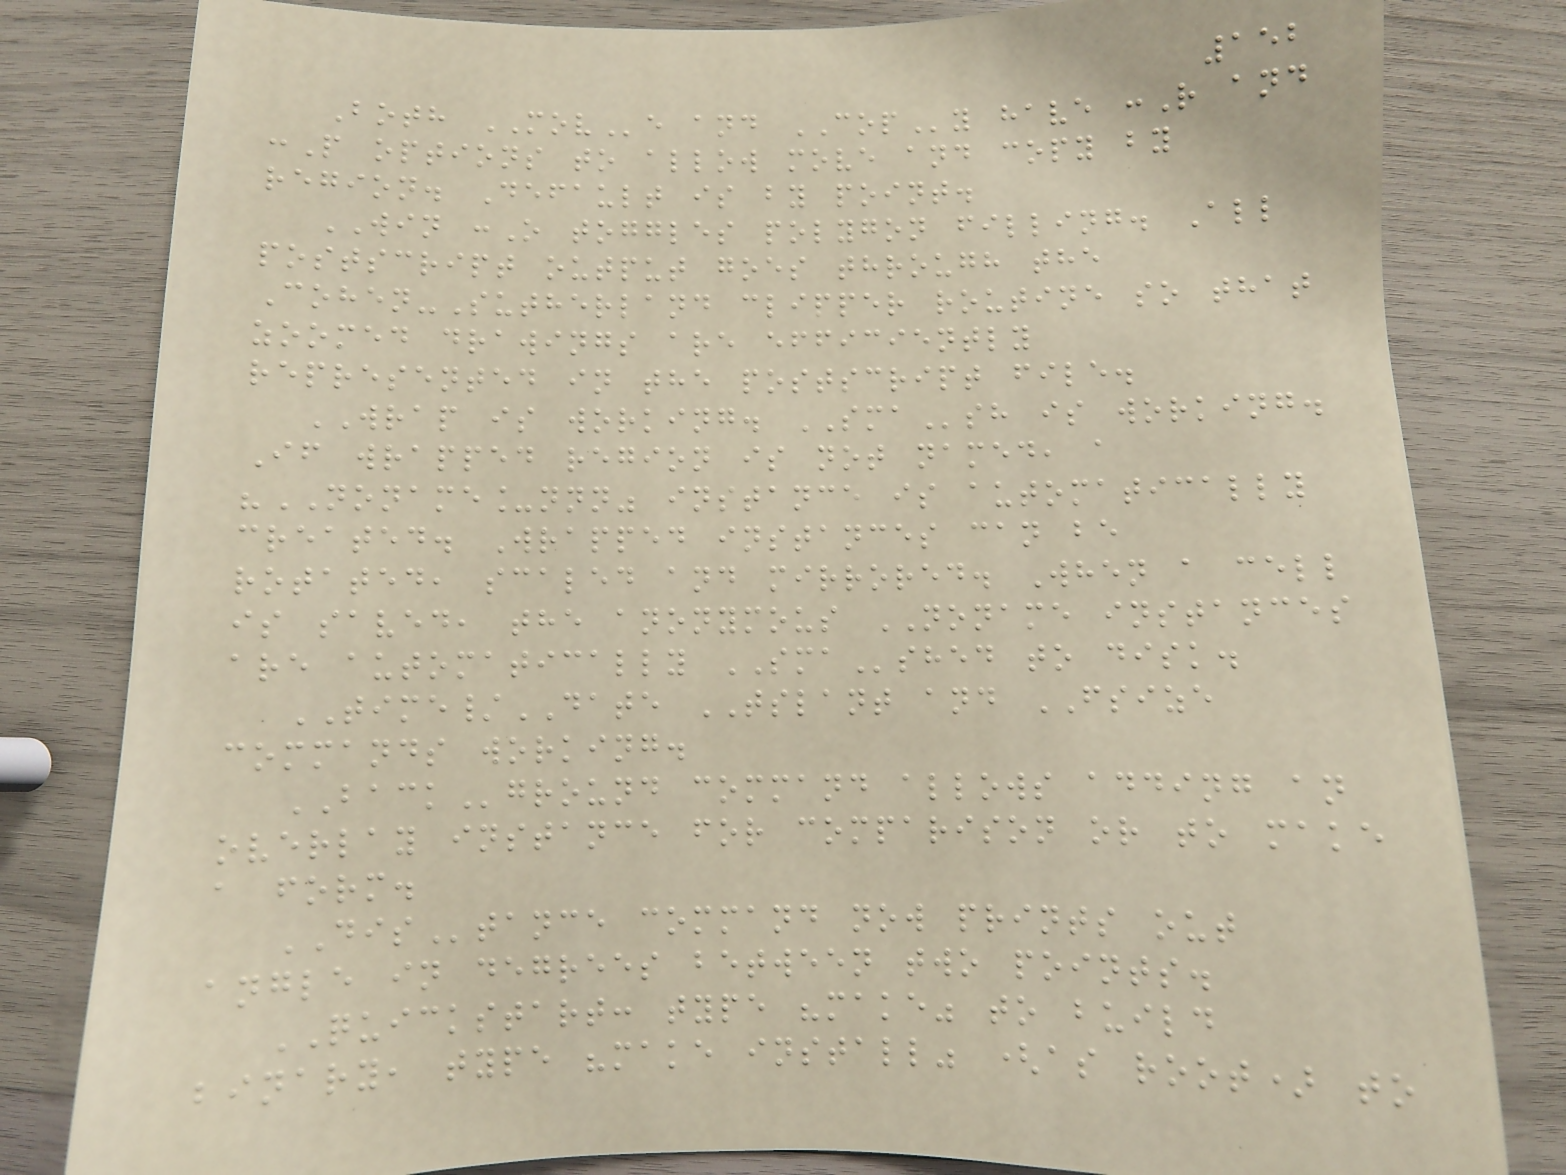152
Both MOVe and COPy have :R and
:P options to allow move and copy by
region. Default is by point.
WIN :O toggles polygon filling. All
postscript output goes through the
Cohen-Sutherland clipper routine so that
zoomed drawings are efficiently
represented in the postscript file.
WRAP is working. SMAsh is working.
If wrapped region is not named, a
"NONAME_nnn" instance is automatically
created. Wrapped instances can be
rotated, scaled and mirrored. When a cell
is saved, the anonymous NONAME instances
are automatically SMAshed to disk.
TIME/DATE TSLANT and FSIZE
commands working.
BACKground command allows adding an
overlay instance for comparison or to make
a form.
DIStance command now prints out
angle in degrees between two points.
QUICKSTART: type "make" to build
binary, type "make install" (as root) to
